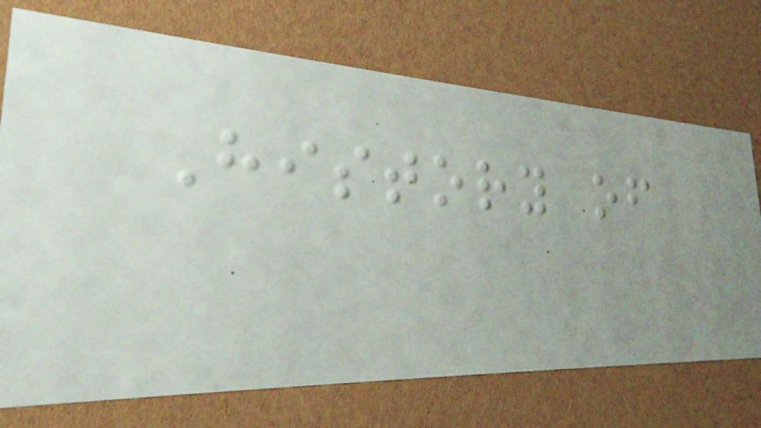History of
